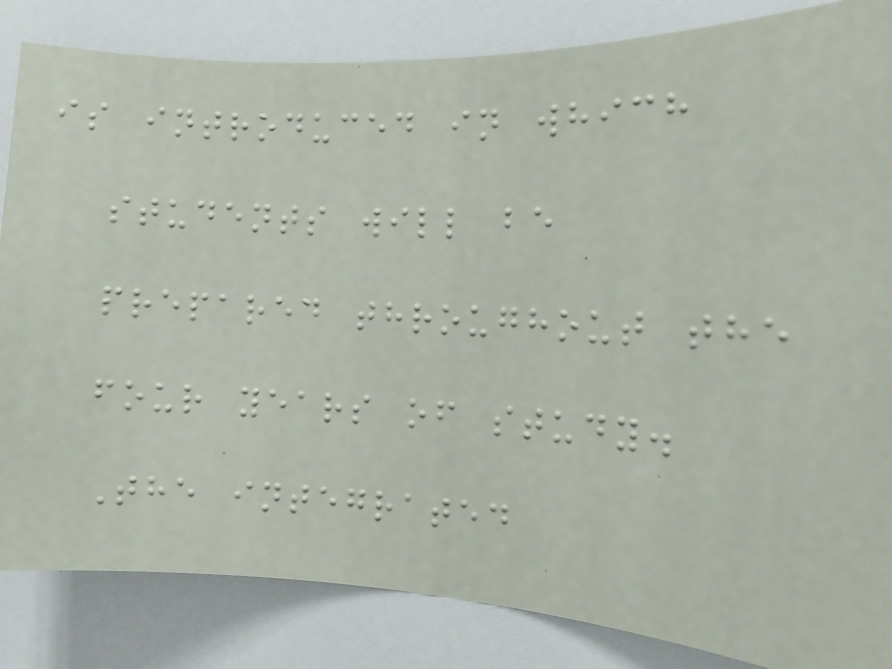is introduced in which
students will be
prepared throughout the
four years of study.
The integrated
